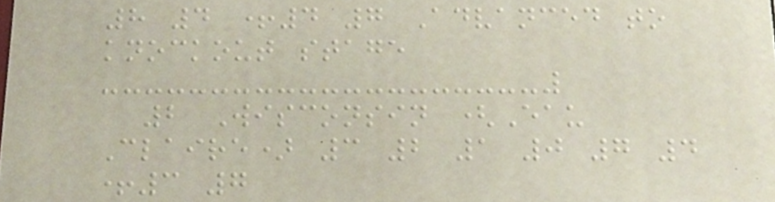8 4 +4 7 Advanced to
knockout stage
2 Wisconsin (Eau
Claire) 3 2 1 0 7 4
+3 7
